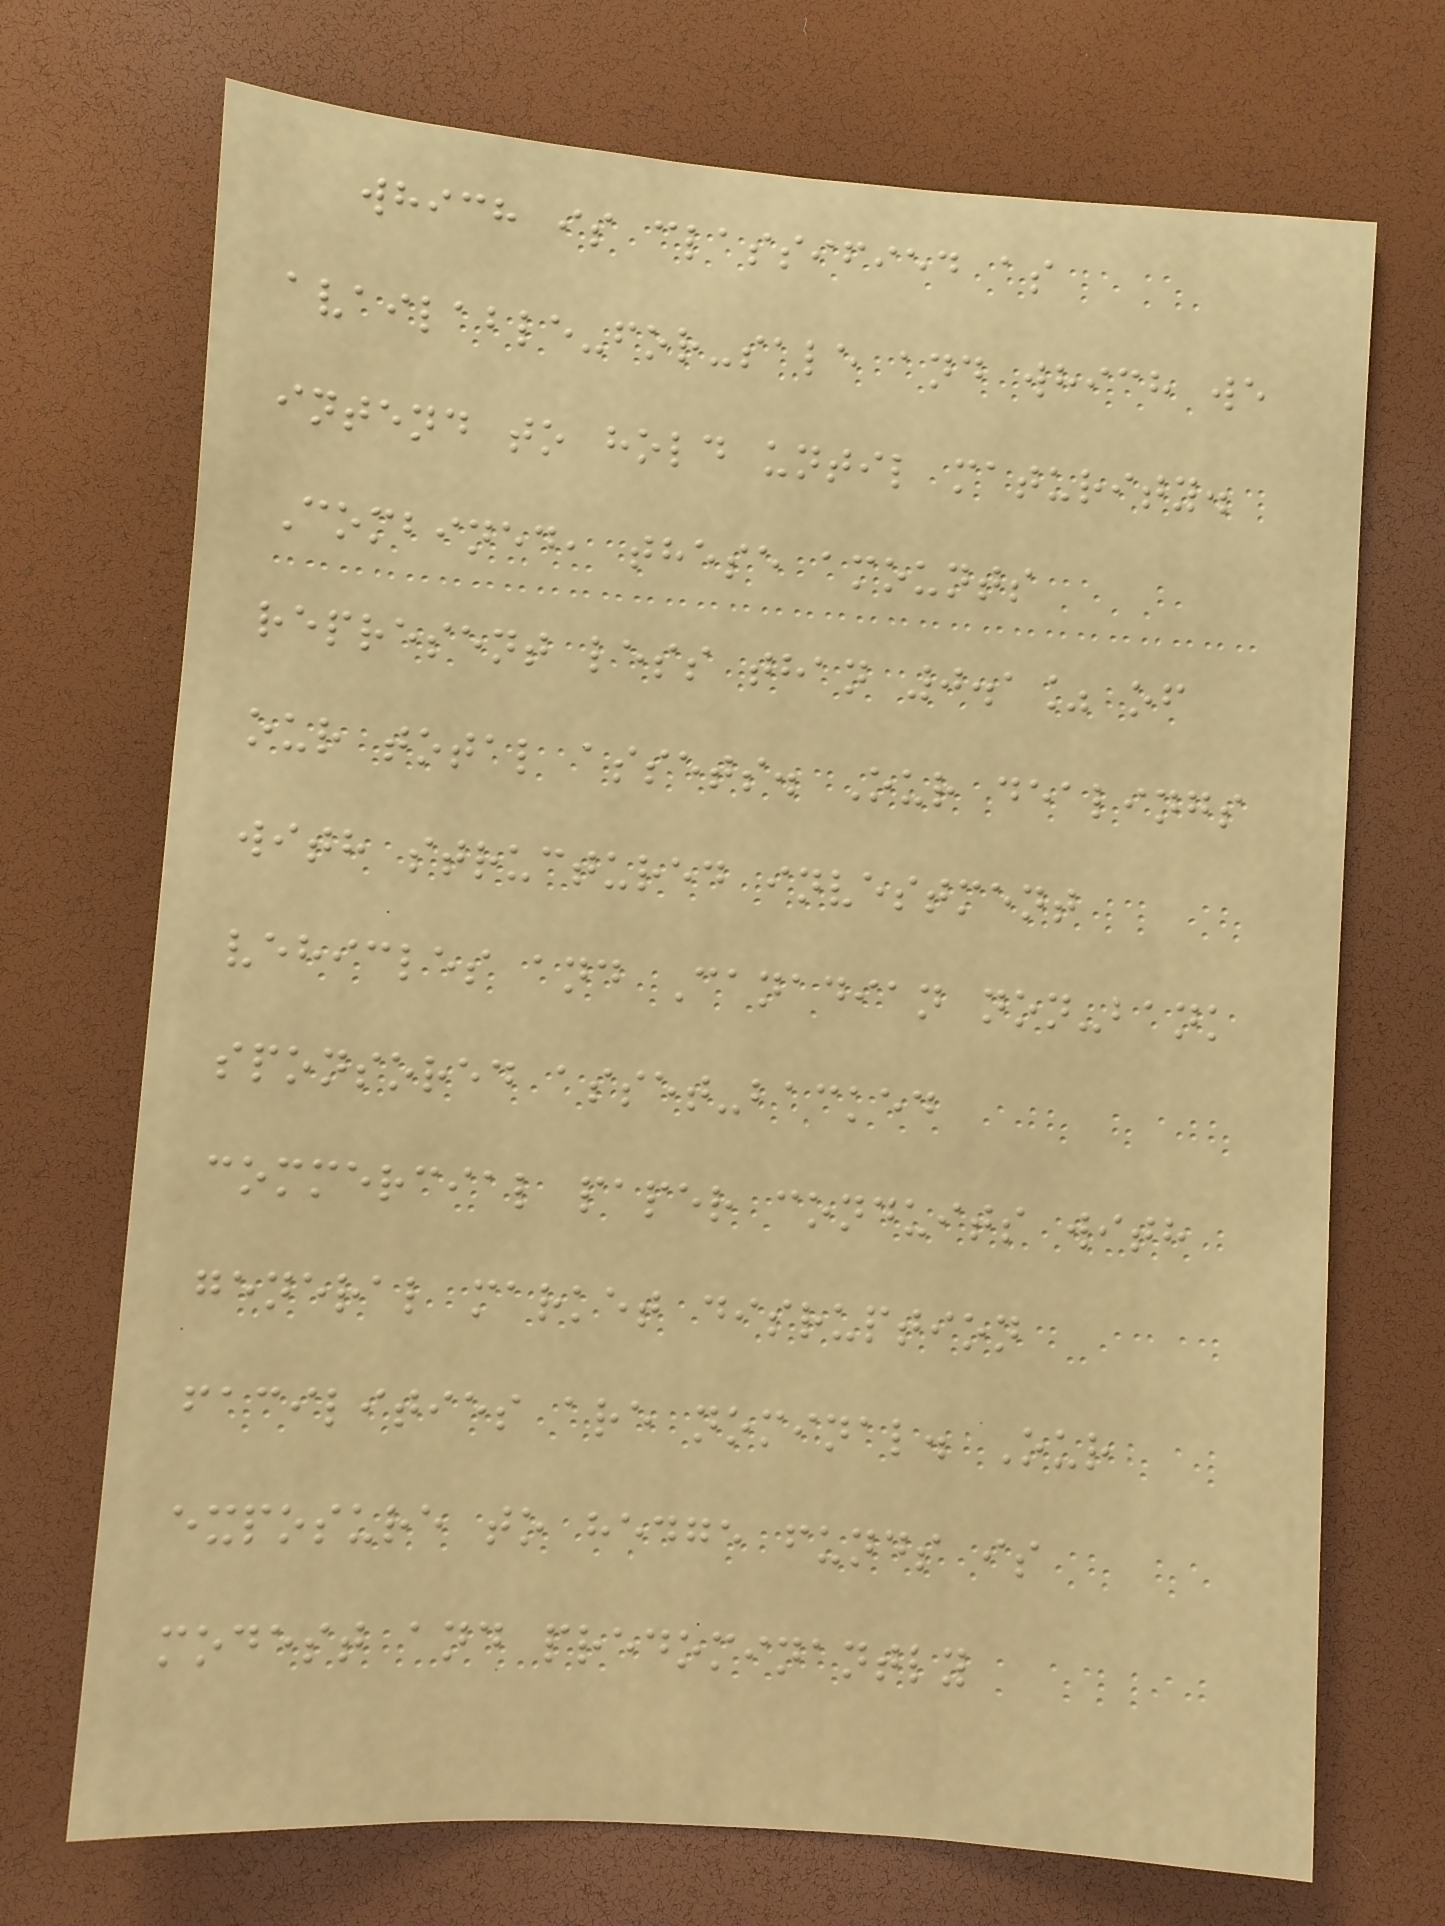which is classified as
available-for-sale and which we
intend to hold until maturity.
Combined, these amounts
represent less than 0.1% of
our total assets. Our dealings
with structured investment
vehicles and Canadian non-bank
sponsored asset-backed
commercial paper conduits with
general market disruption
facilities are nominal. Our
exposure to hedge funds is
modest and predominantly
